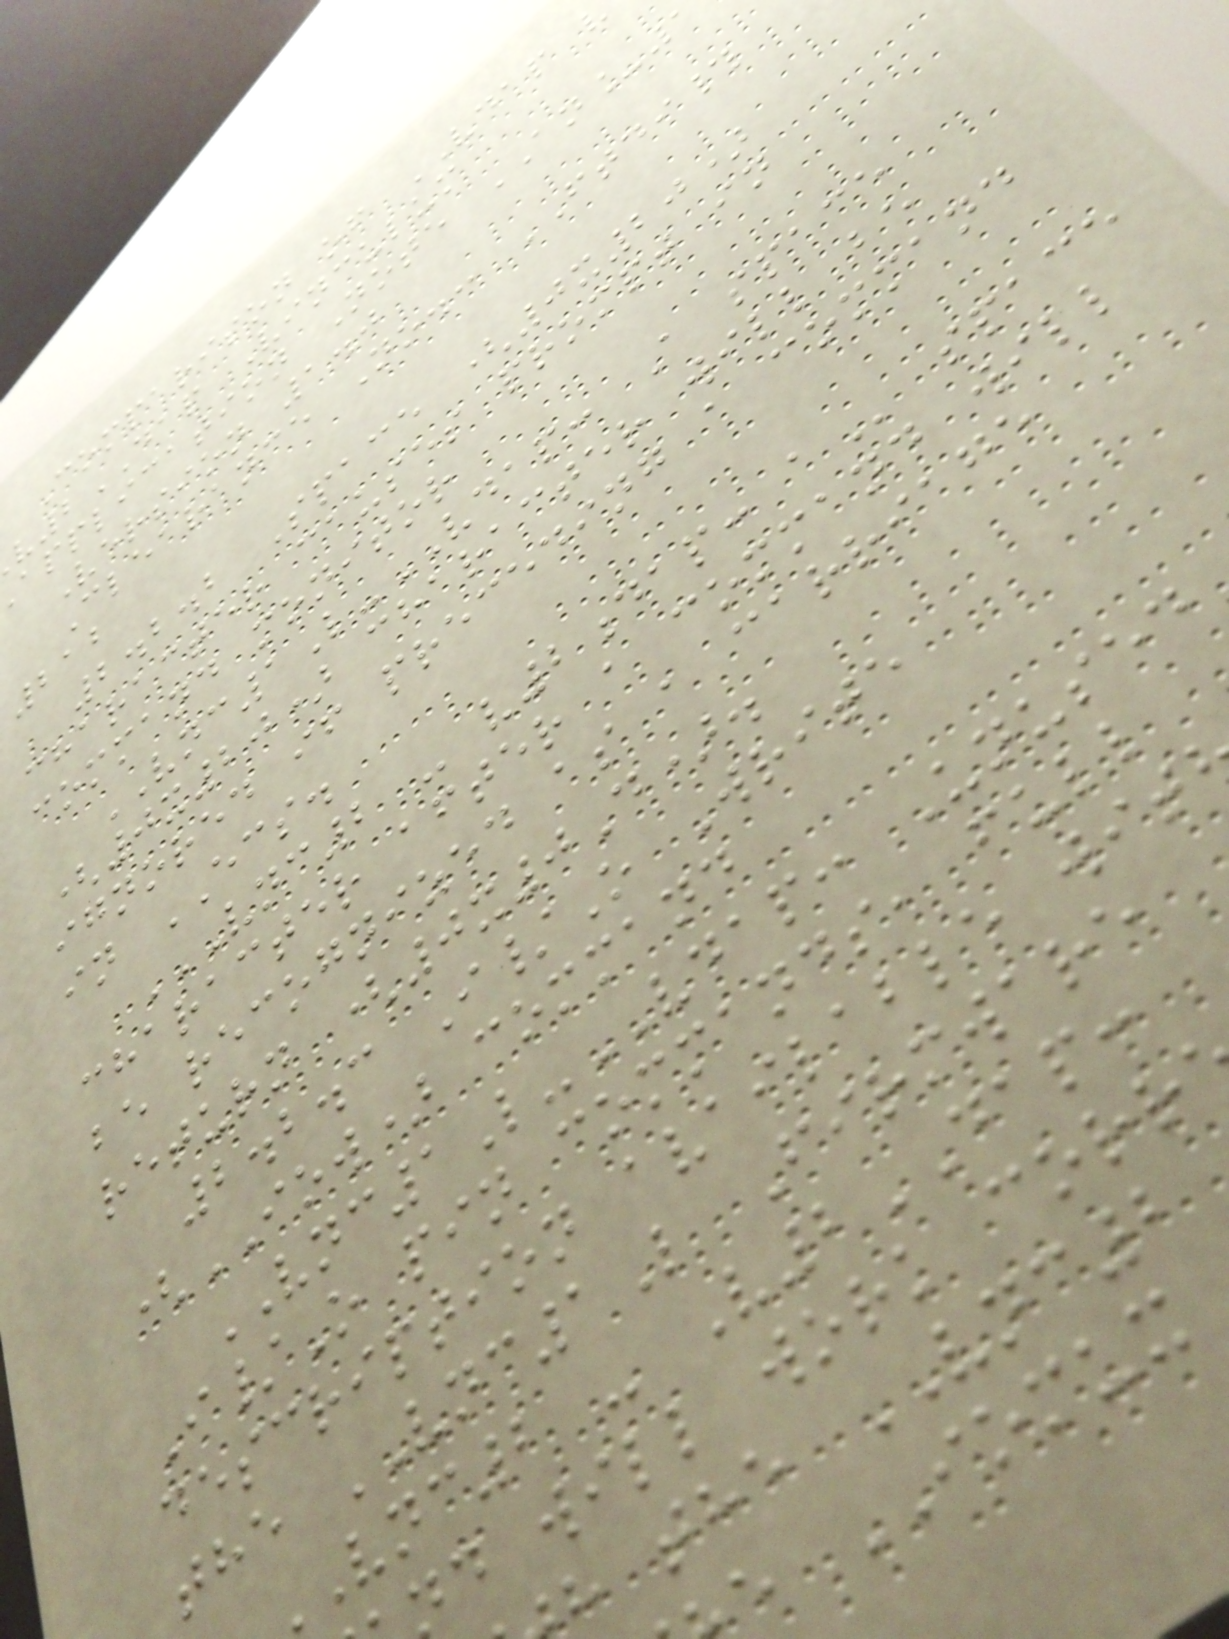Comparison of VDAP v
2DAP Vinculum
application Note AN_
Version 1.0
Clearance No.: FTDI#
212
2.2.2 Space (0x20)
character causes prompt in
command monitor
VNC1L-VDAP: A space
(0x20) character will be
ignored if preceding a command
in ECS.
VNC2 - V2DAP: A space
character after a command will
be recognized as a carriage
return (0x0D).
2.2.3 I/O Write
(IOW) command
VNC1L-VDAP: Unused
I/O pin commands, full
description available wit
the VNC1L Firmware
vnc2 - V2DAP:
d will work corr
h the VNC2
e IOMUX
